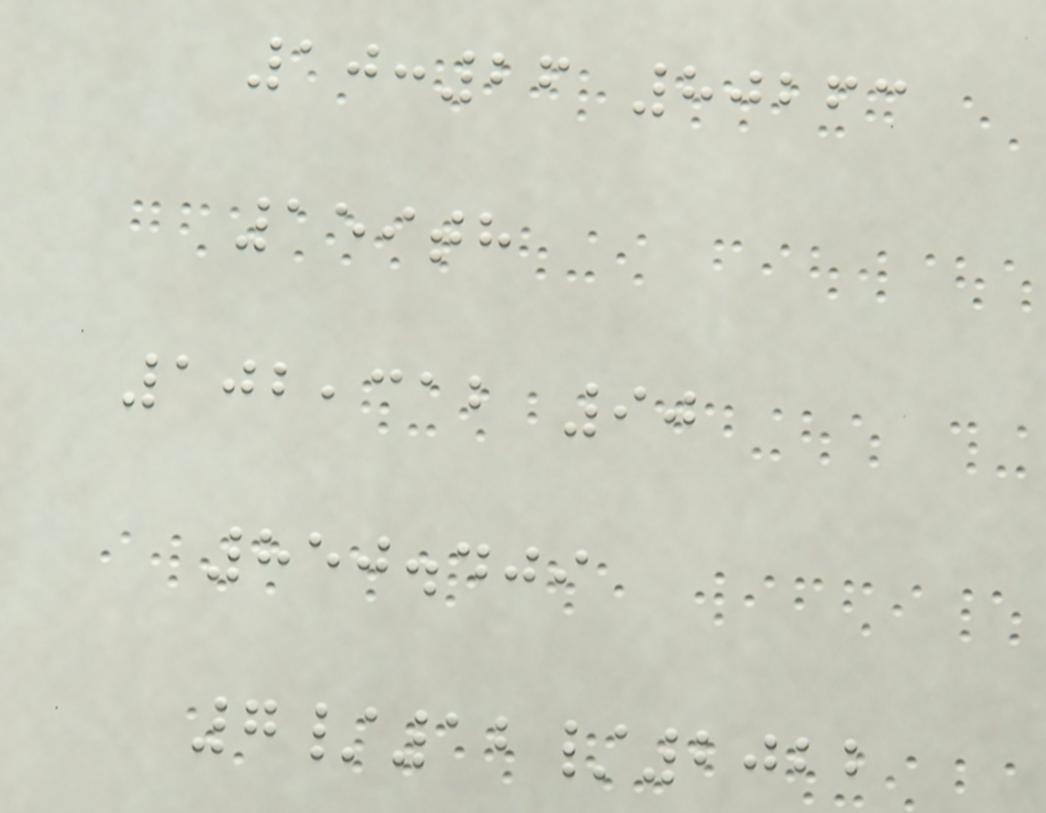10:26 80263
159th
102,312 90
850.409
7/12/2022
